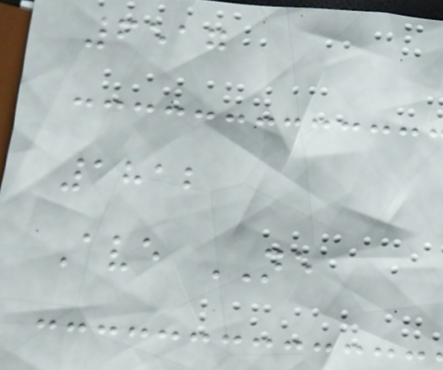6517
1812
Ave NE
